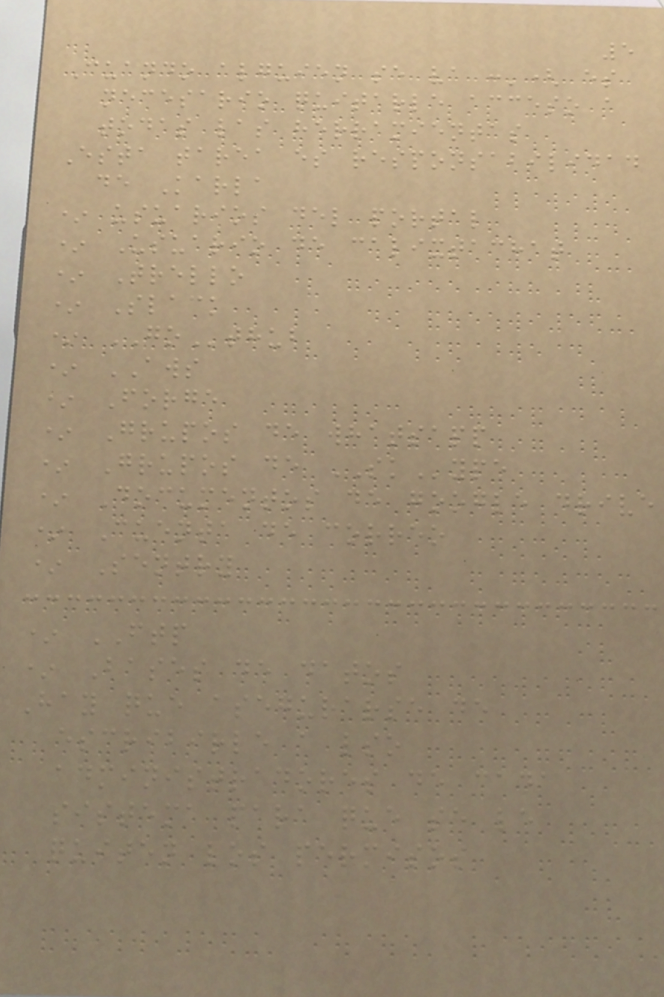5
Cuando alguien se va :'( es
necesario quitarle acceso a
todas las herramientas
Esta tarea es responsabilidad
de Karla
* usuarios del portal
* Usuario de calixtachat
* Trello
* Slack
* GOthub
* AWS
* Forge
* Grupos de whatsapp
* Grupos de SKype
* Documentos de google drive
* Cuenta de correo
* Sentry
* FTP
* Bases de datos
Hay que asegurarse de
escribirle a lso
administradores de cada
sistema para que se le
quiten los permisos
